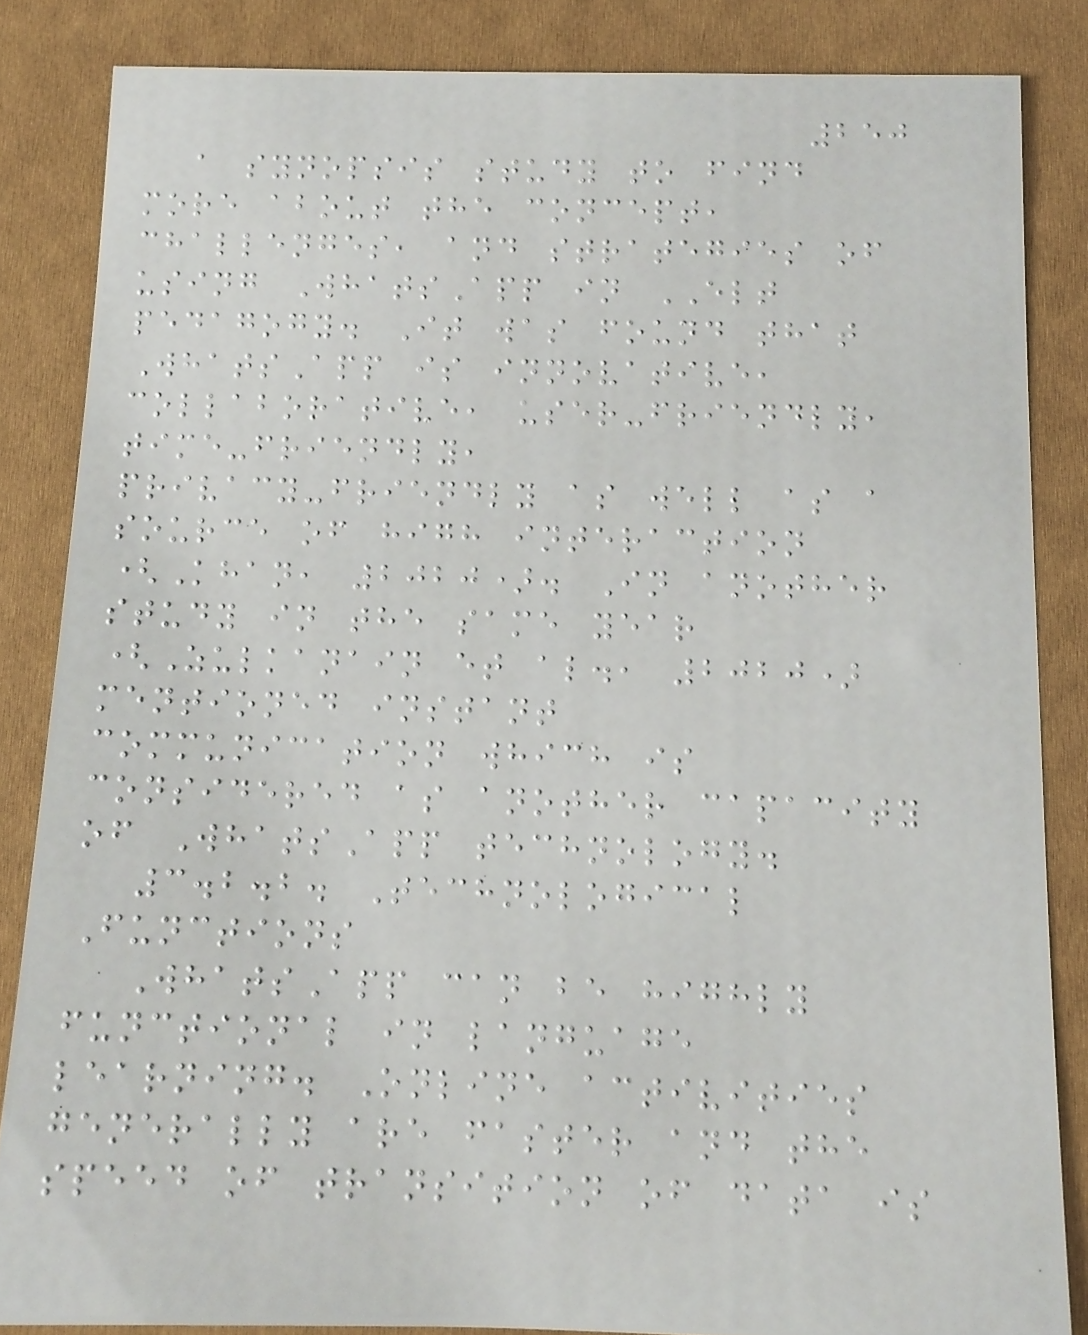250
a synopsis study to find
more about the concept,
challenges, and strategies of
using WhatsApp in ELT
pedagogy. It was found that
WhatsApp is innovative,
collaborative, user-friendly,
time-friendly,
privacy-friendly as well as a
source of high interaction
(Khan, 2020). In another
study in the same year
(Zulkanain et al., 2020)
mentioned instant
communication which is
considered as another capacity
of WhatsApp technology.
3.2.2. Technological
Functions
WhatsApp can be highly
functional in language
learning. Online activities
generally are faster and the
speed of transition of data is
